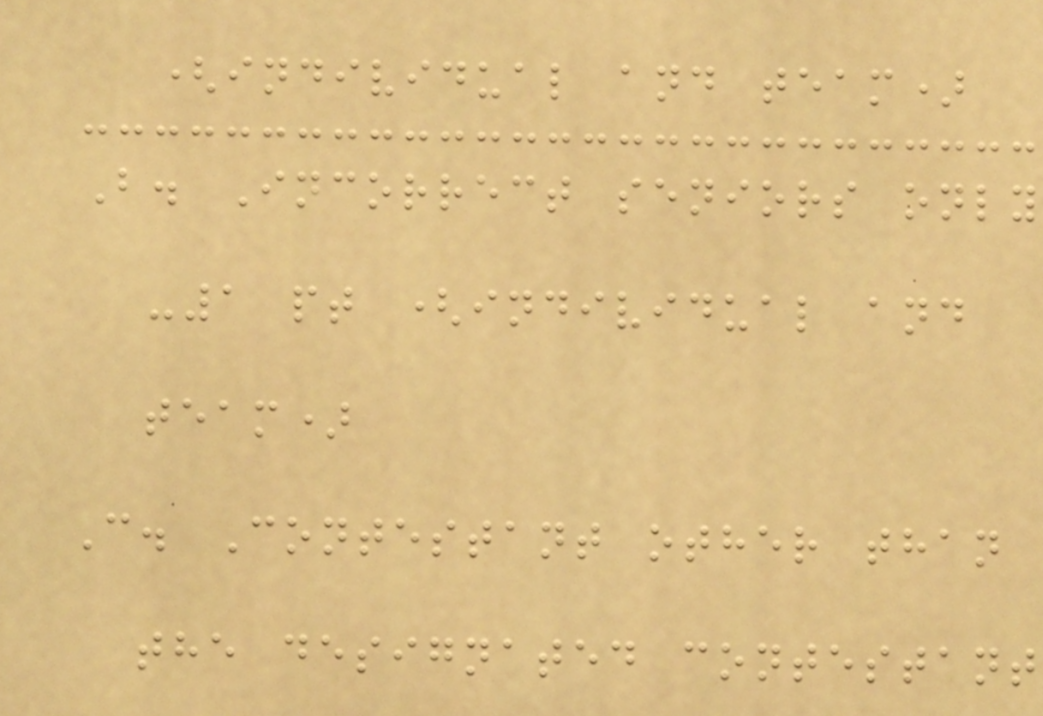(individual and team)
B. Incorrect seniors only
-1 pt (individual and
team)
C. Contestant other than
the designated contestant
